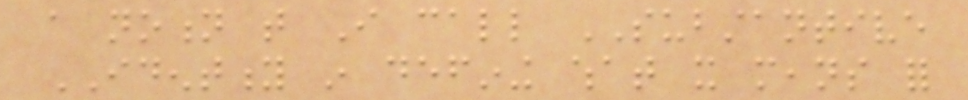a notion that I call SUBSTANTIVE
IDENTITY in defining what it means for
